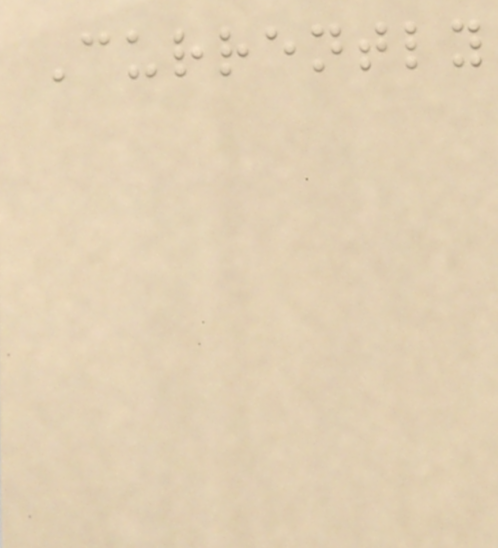Currently
